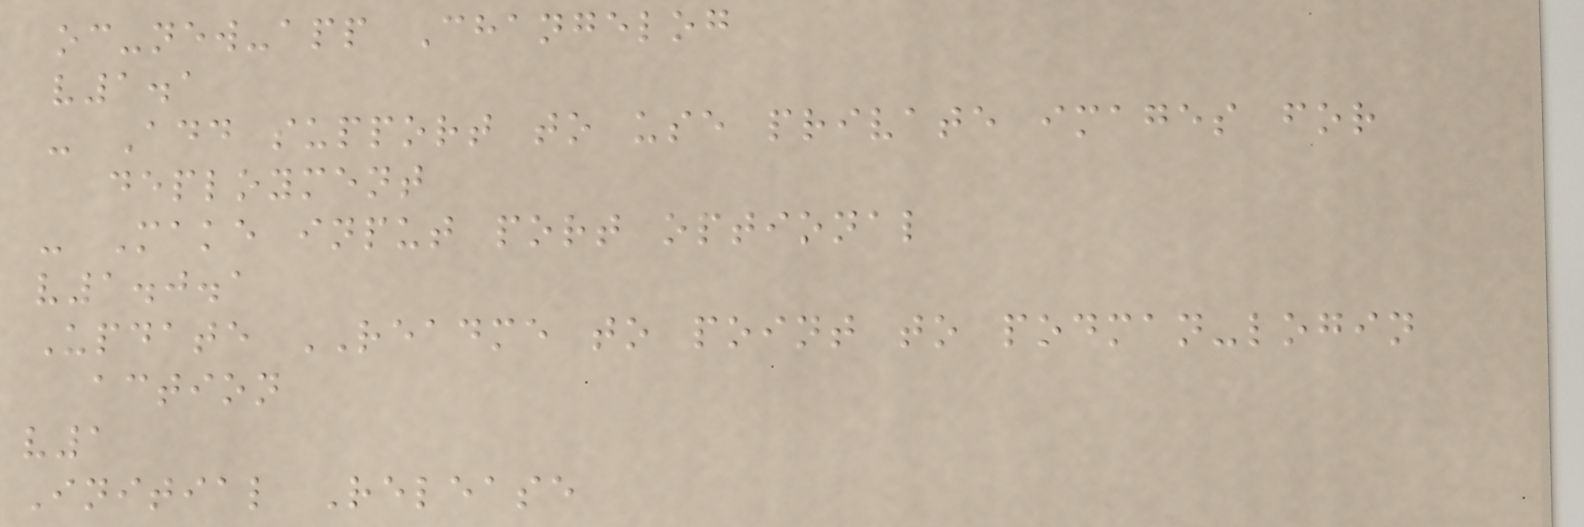oc-new-app Changelog
v1.1
- Add support to use private images for
deployment
- Make input port optional
v1.0.1
Update README to point to podman-login
action
v1
Initial Release
